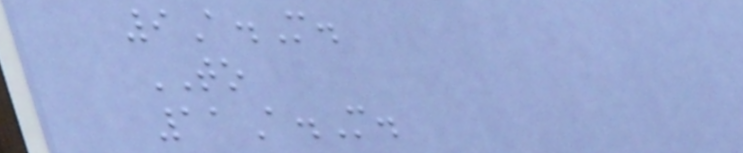9A.M.
TO
11A.M.
